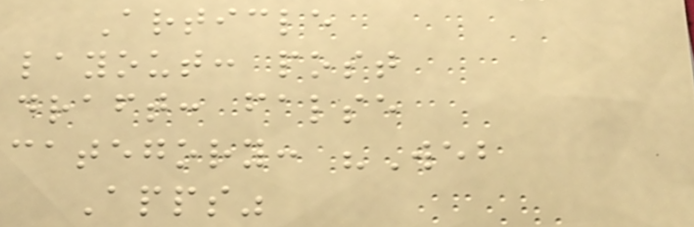Article
layout: post
draft: false
category: "Web
Apps"
